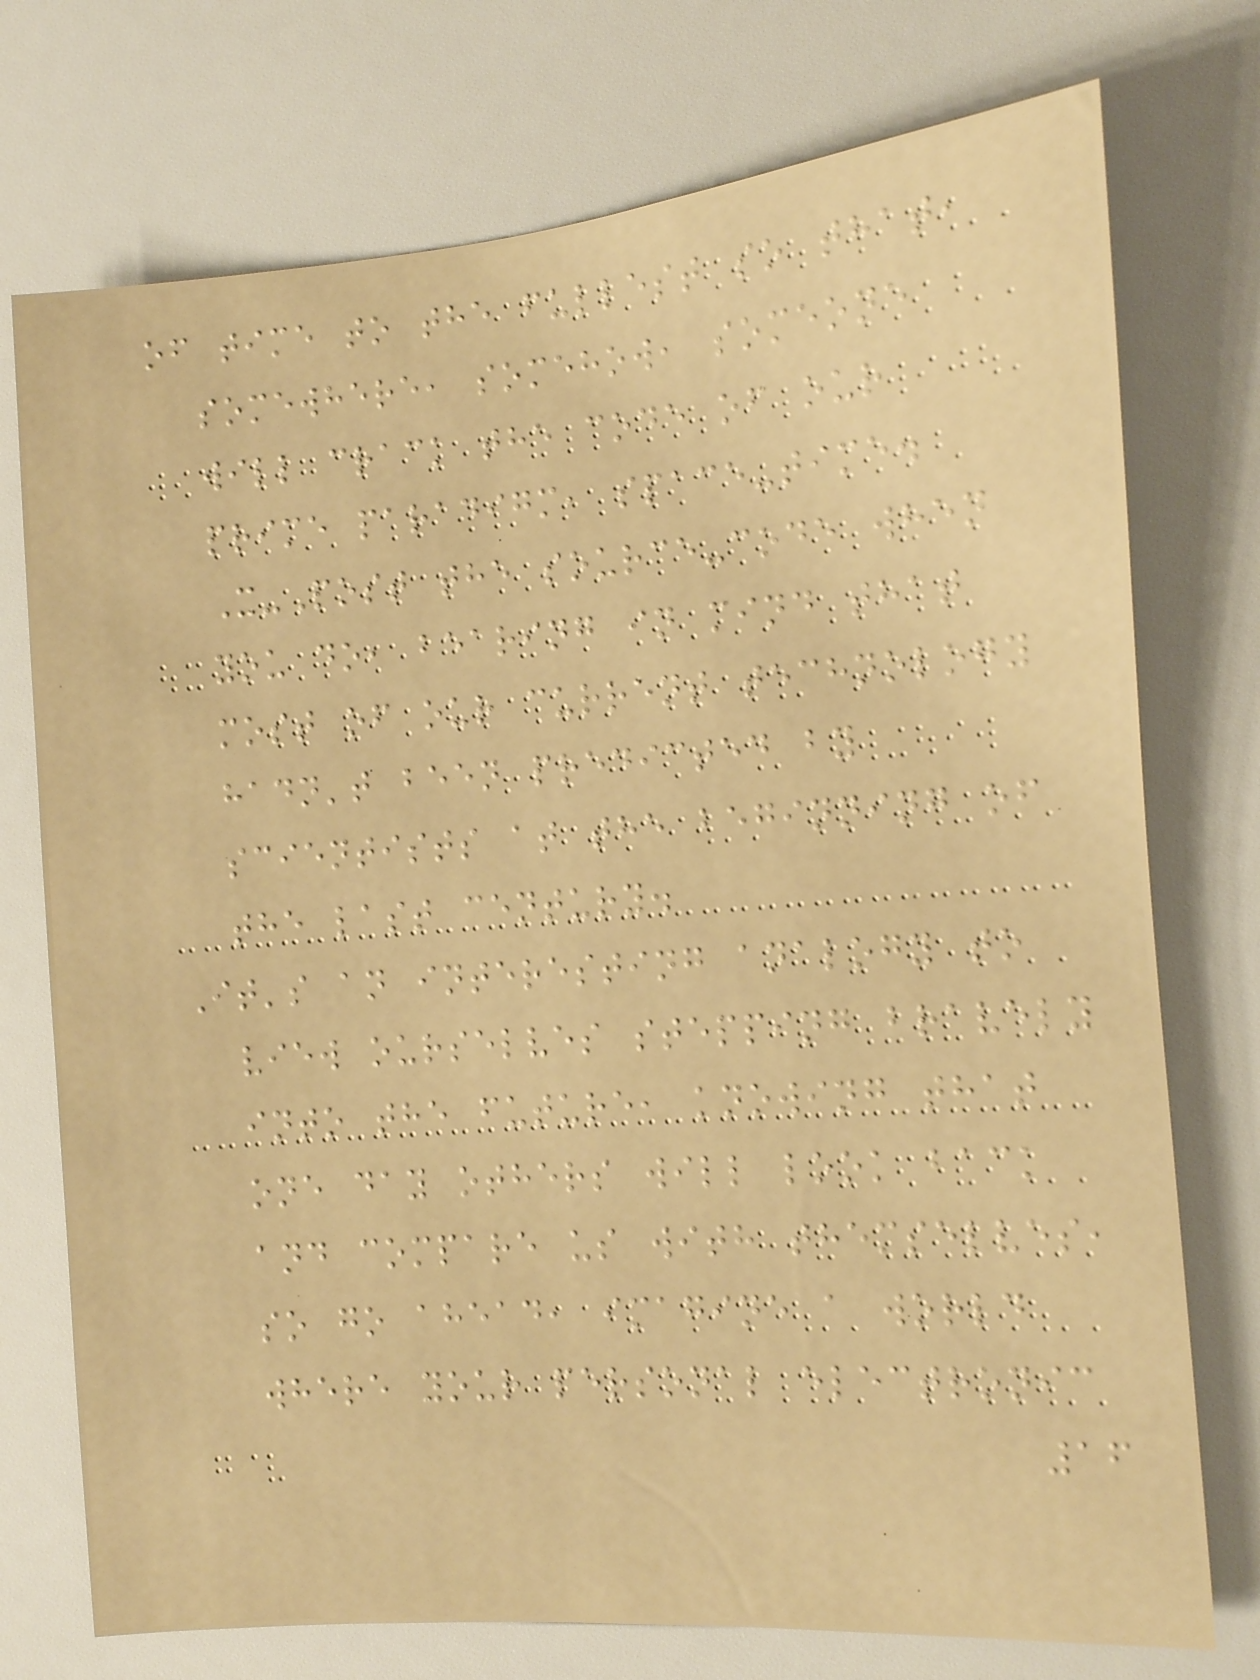of time to the fullest so that,
somewhere, somehow, someone
will crack the code of our
prime paradigm, space-time.
X-Post the source-code when
you do, bearing in mind that
most of our current technology
hadn't been predicted by
scientists at the beginning of
the last century.
It's an interesting analogy to
view ourselves stepping bravely
into the future, knowing that
one day others will look back
and compare us with themselves,
so go ahead, imagine a world
where your personal electronic
16
